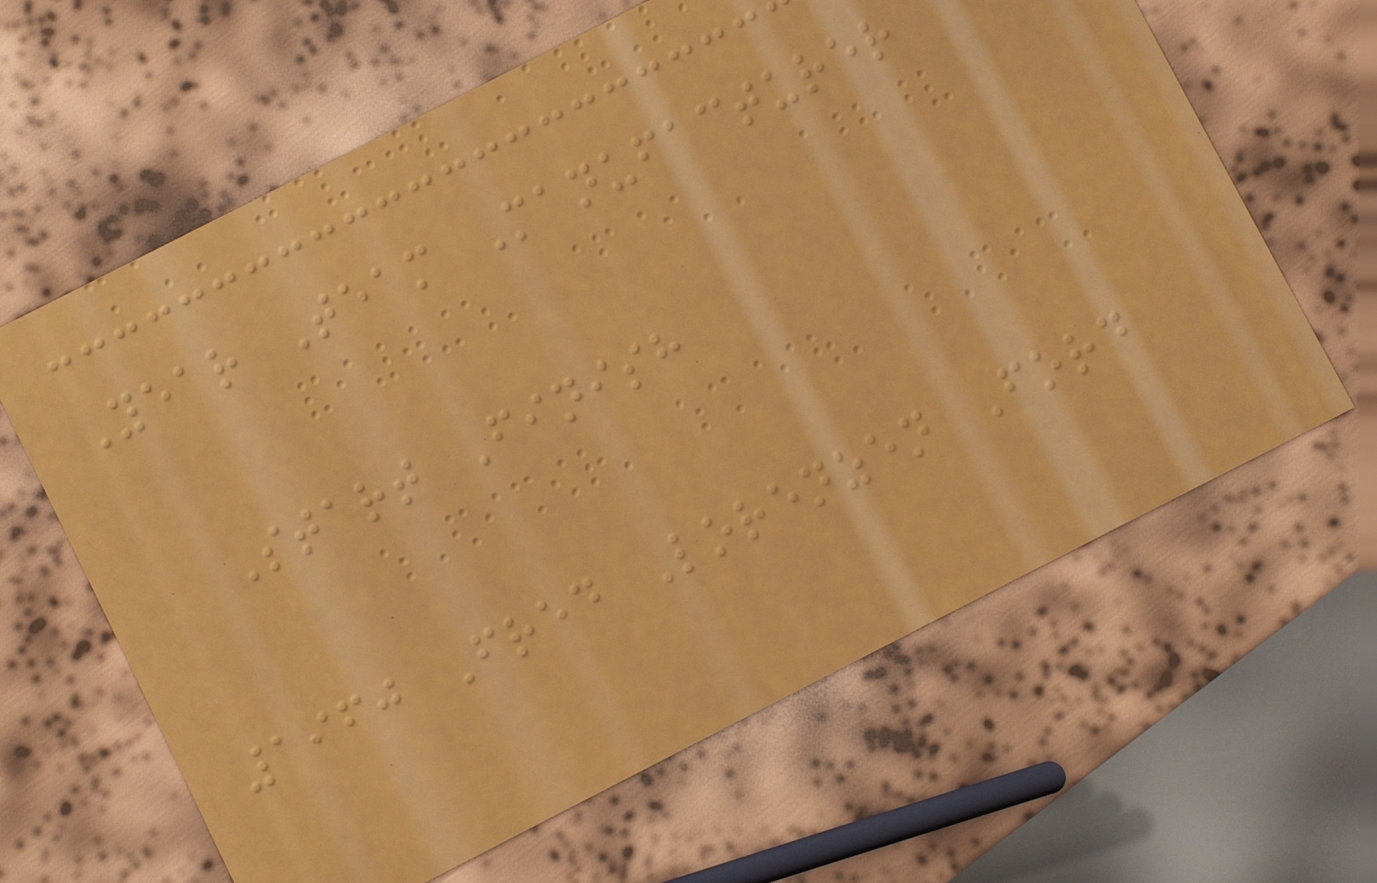Year Team Manufacturer
Start Finish
1960 Fred Lorenzen Ford
